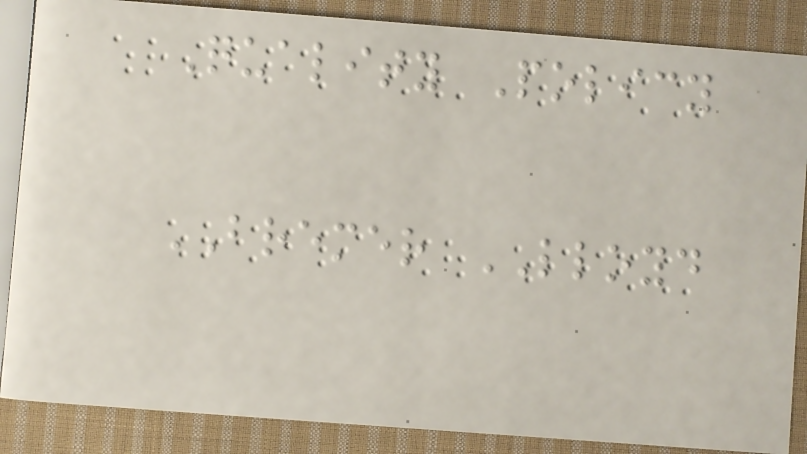Quality Policy
BREMER LLOYD
